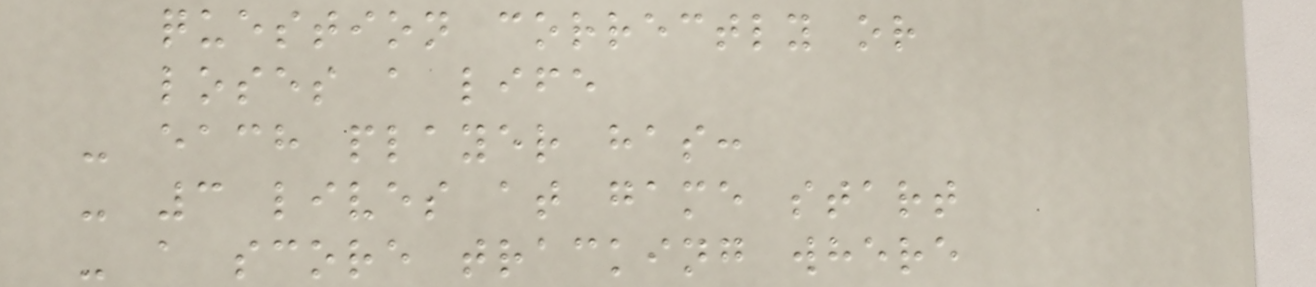question correctly or
loses a life
- each player has:
- 3 lives at game start
- a score tracking where
